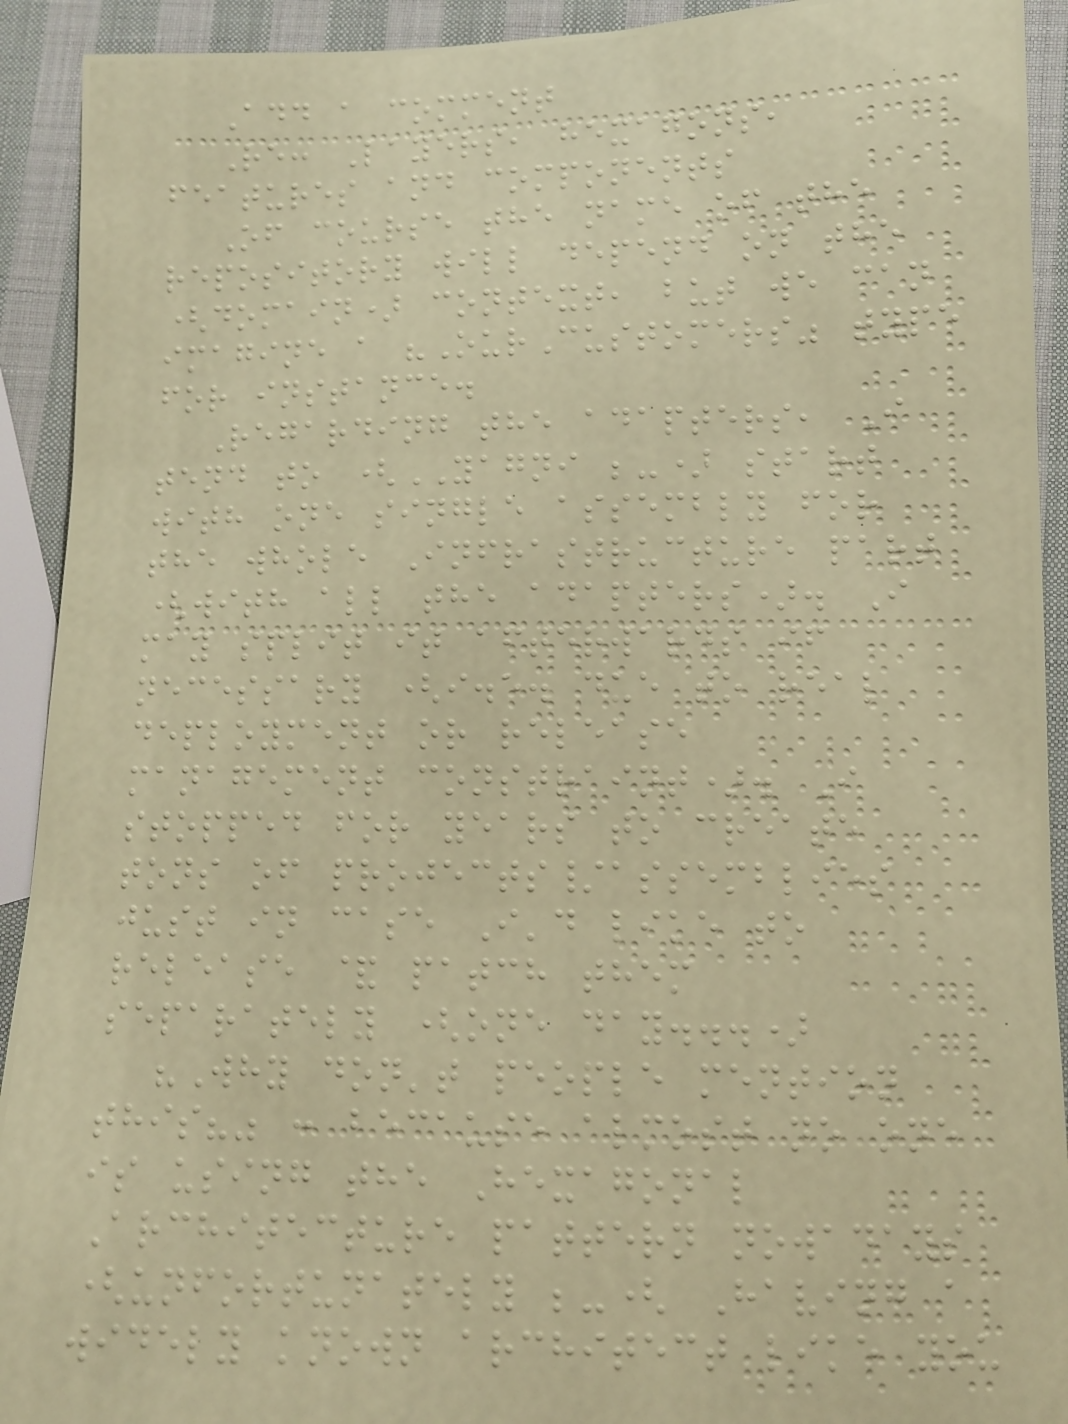Add a comment
Re: Layers, hexagons,
features and components
Of course the name of the
repository will depend on the
(domain) context, but we can
imagine a "OurCustomers" type
for instance.
Regarding the adapters, I
tend to (YAGNI ;-) start
with one single assembly for
the whole Infrastructure part
(with all the adapters). I
may split it afterwards if
necessary (i.e. due to real
deployment or release
management constraint). I
stopped for years to create
tons of projects/assemblies
just in case I'd like to
release & patch them
separately (one day...)
"Why don't people mention
this?" : because almost no one
is using the Hexagonal
Architecture pattern nowadays
(unfortunately ;-( Having a
widely known architect like you
